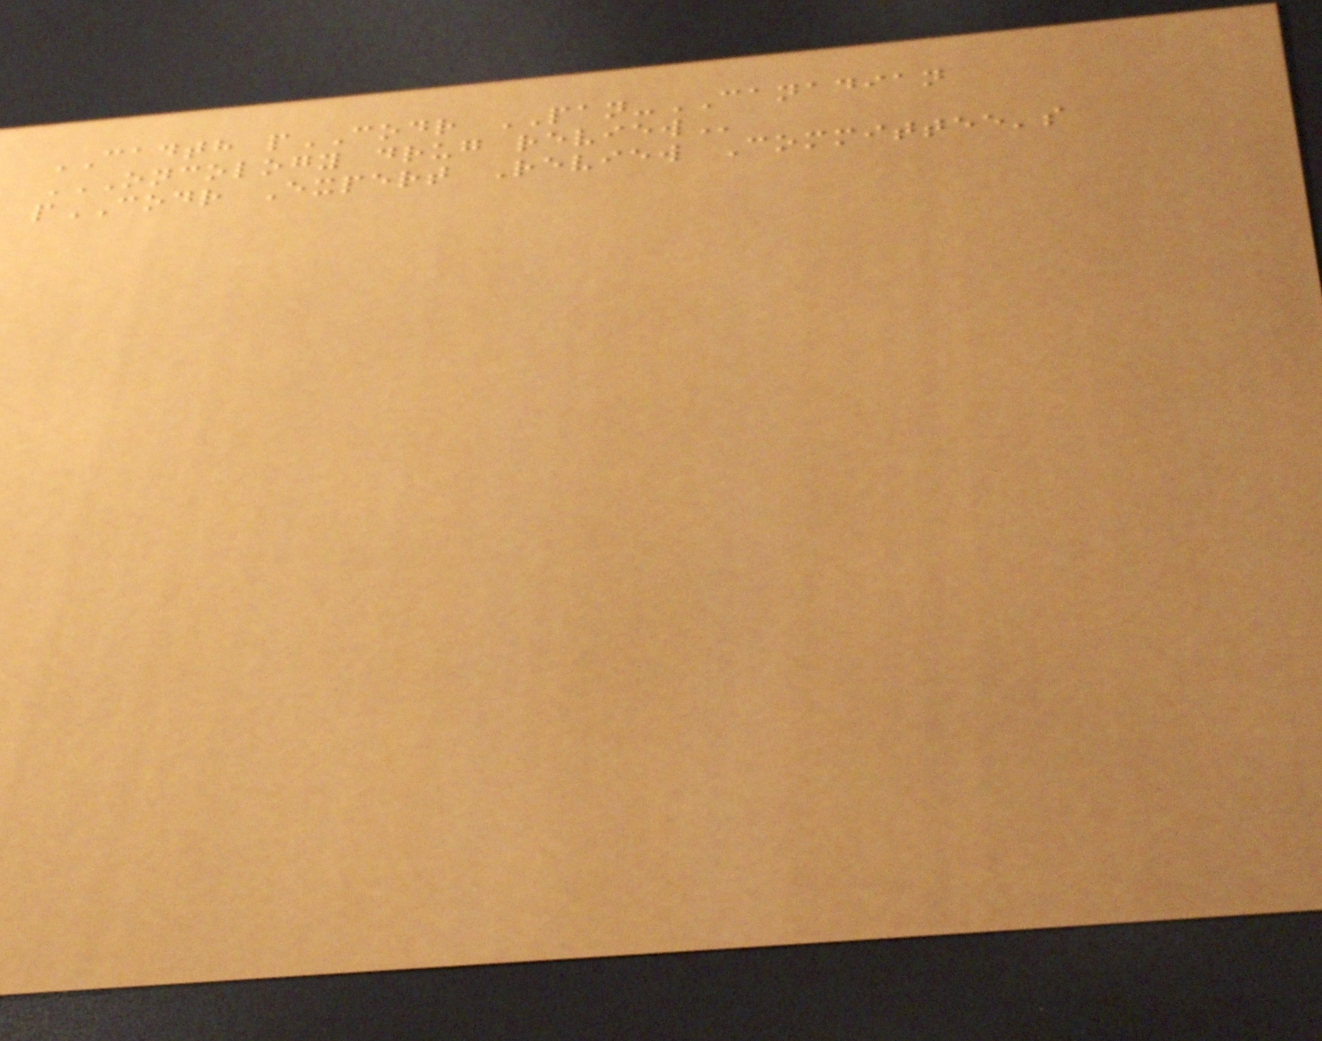CADTH pCODR PAN-CANADIAN
ONCOLOGY DRUG REVIEW
pCODR Expert Review Committee's
